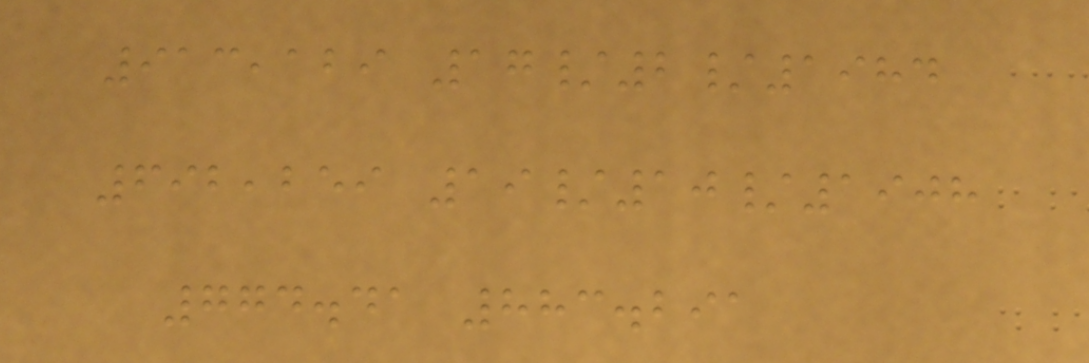913,129 17/2/1984
692,259 19/10/1908
774.41 883.291
